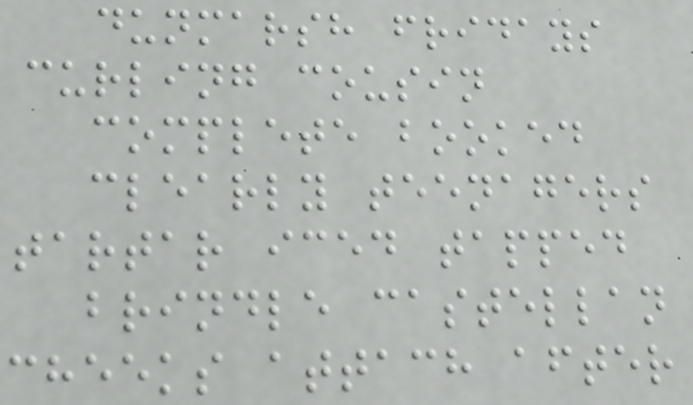dunmarsh fridays
curling cousin
complete booked
clearly teenagers
tartar iced tapped
brindle castellan
cheeks attach after
